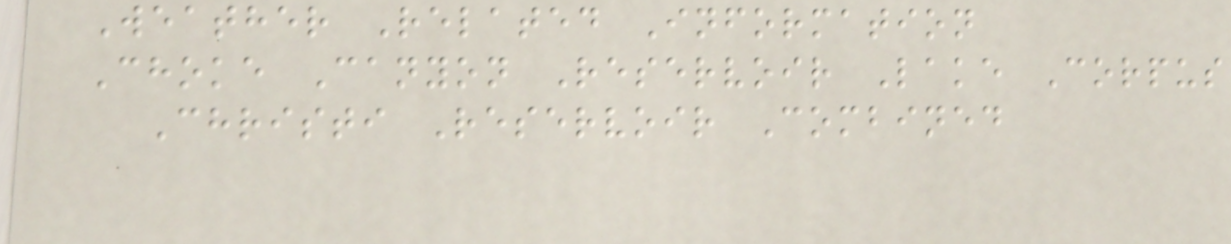Weather Related Information
Choke Canyon Reservoir Lake Corpus
Christi Reservoir Combined
